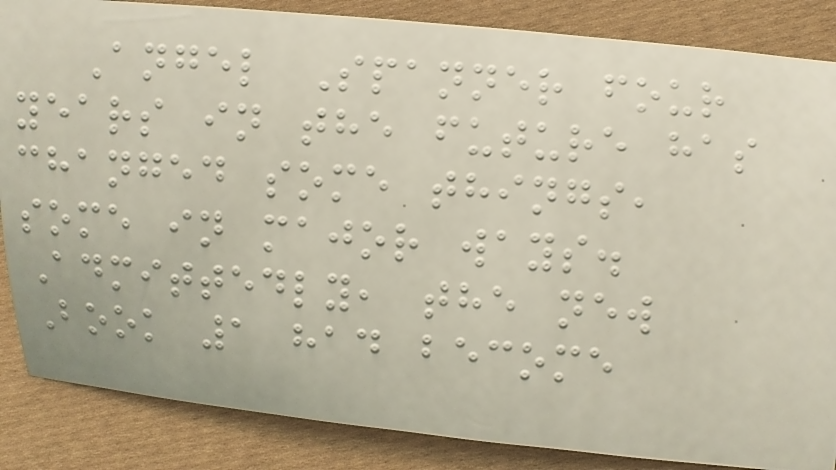Angel Spanner four
years in the future has
changed some things,
some in major ways.
Admittedly, the new
Book 1 had become
